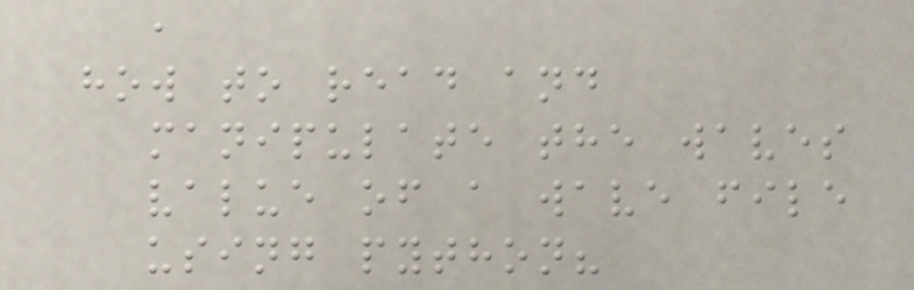,
how to read and
manipulate the waves
value of a wave file
using python?
